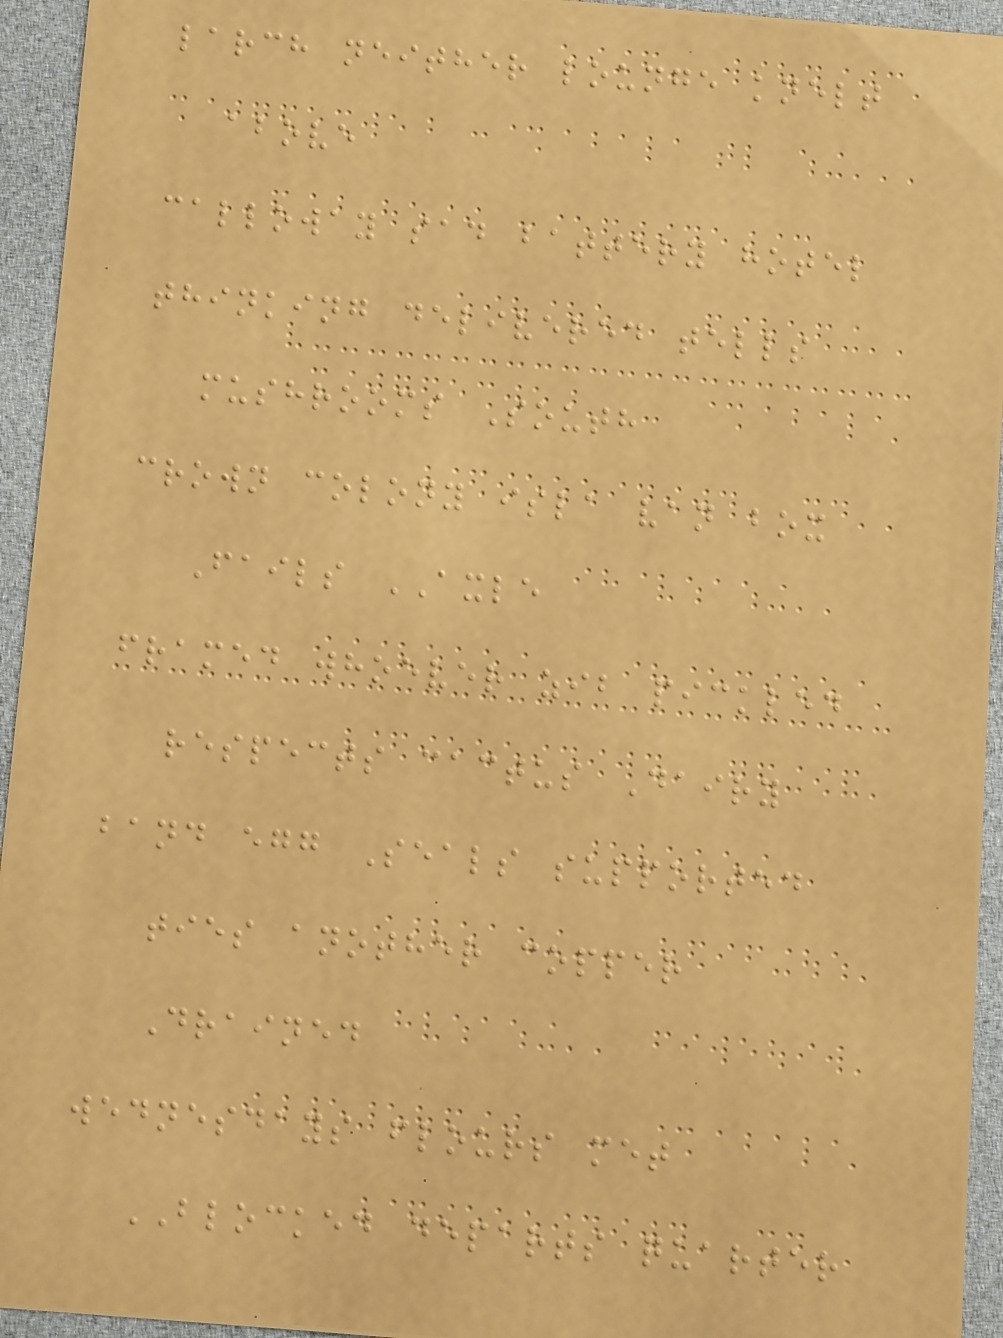larch neither lounge knelt
above
calloway sad battery hotel
thinking delivered tells
mushrooms South
crown colony isla van box
Fails AXLE
framed whoever zib pickled
respects cactus Dairy
band egg Seals supported
ties another copper
Drained
wednesdays flours met
BLOCKED departs quarter
